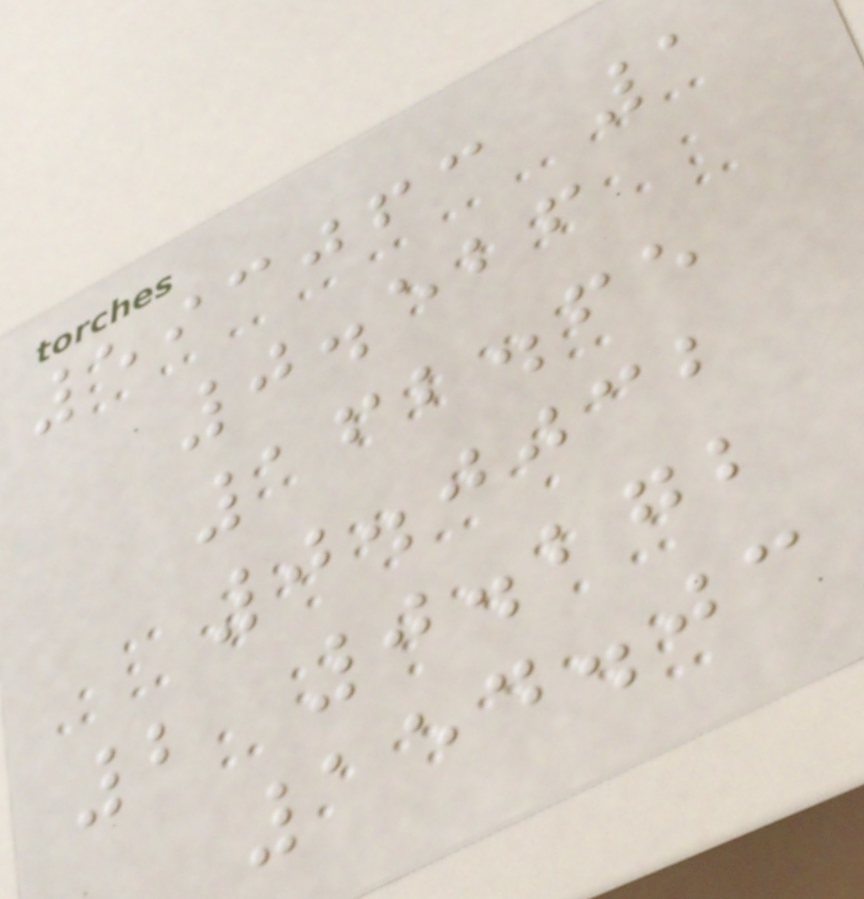593063 1
0.526
162.65
0.0032
2 0.272
154.03
